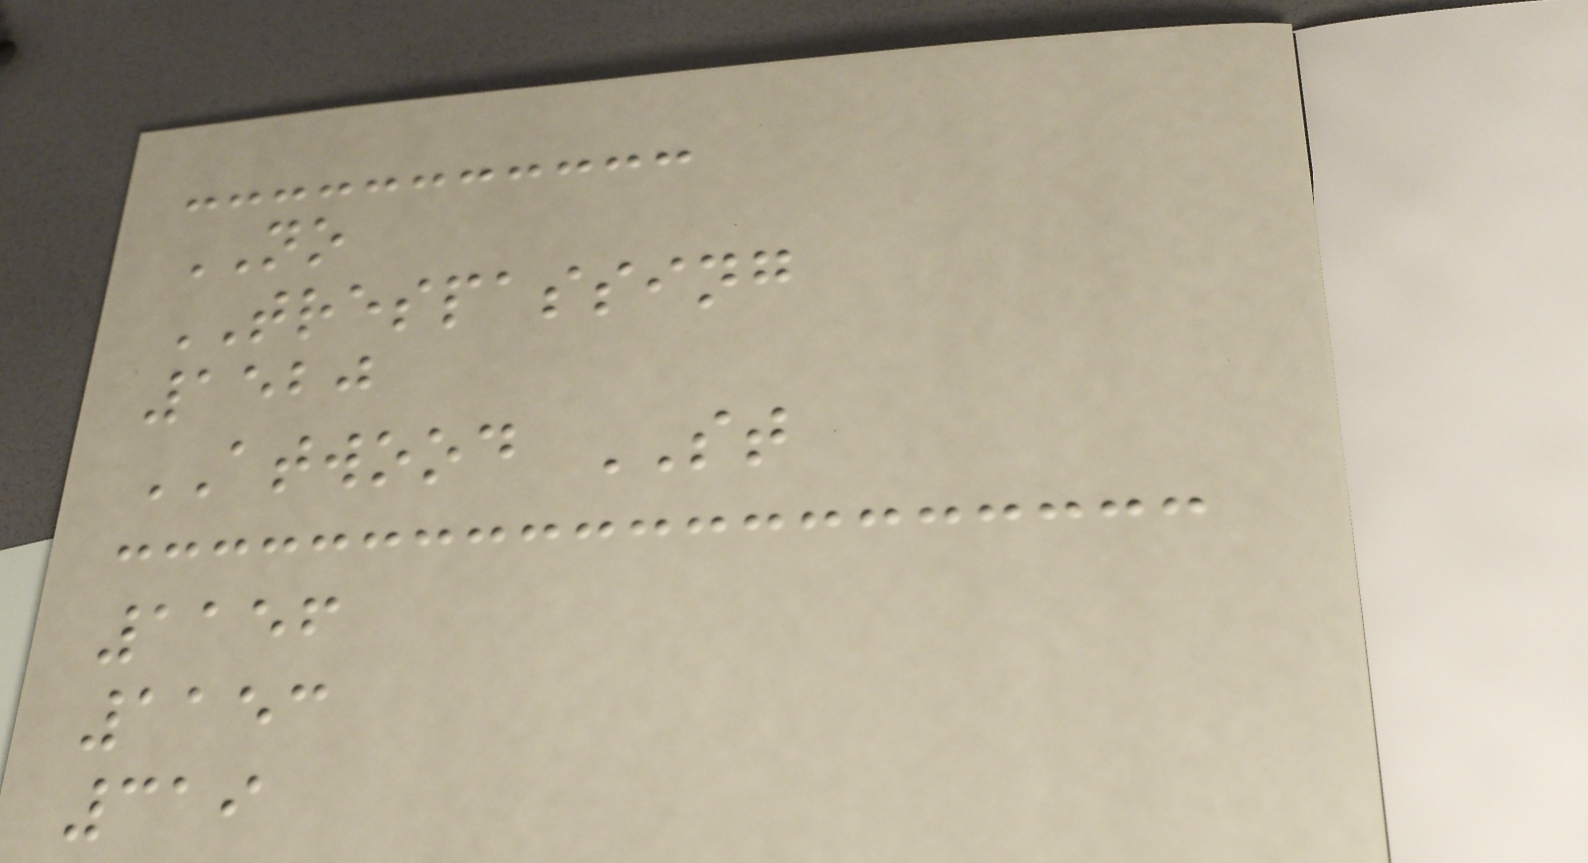NO
TRESPASSING
1520
ATWOOD ST
1156
1153
319
